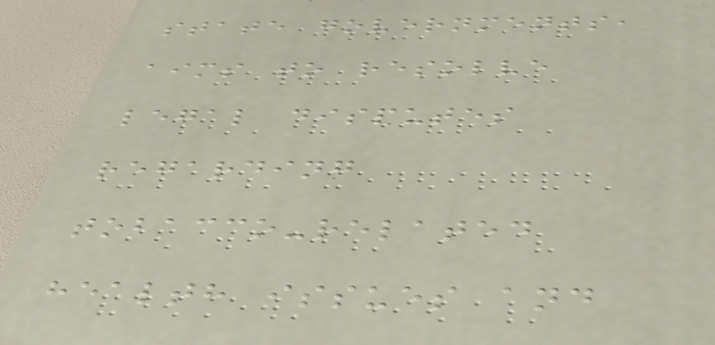state governments,
aims to resolve
legal disputes
regarding
tobacco-related
health issues and
